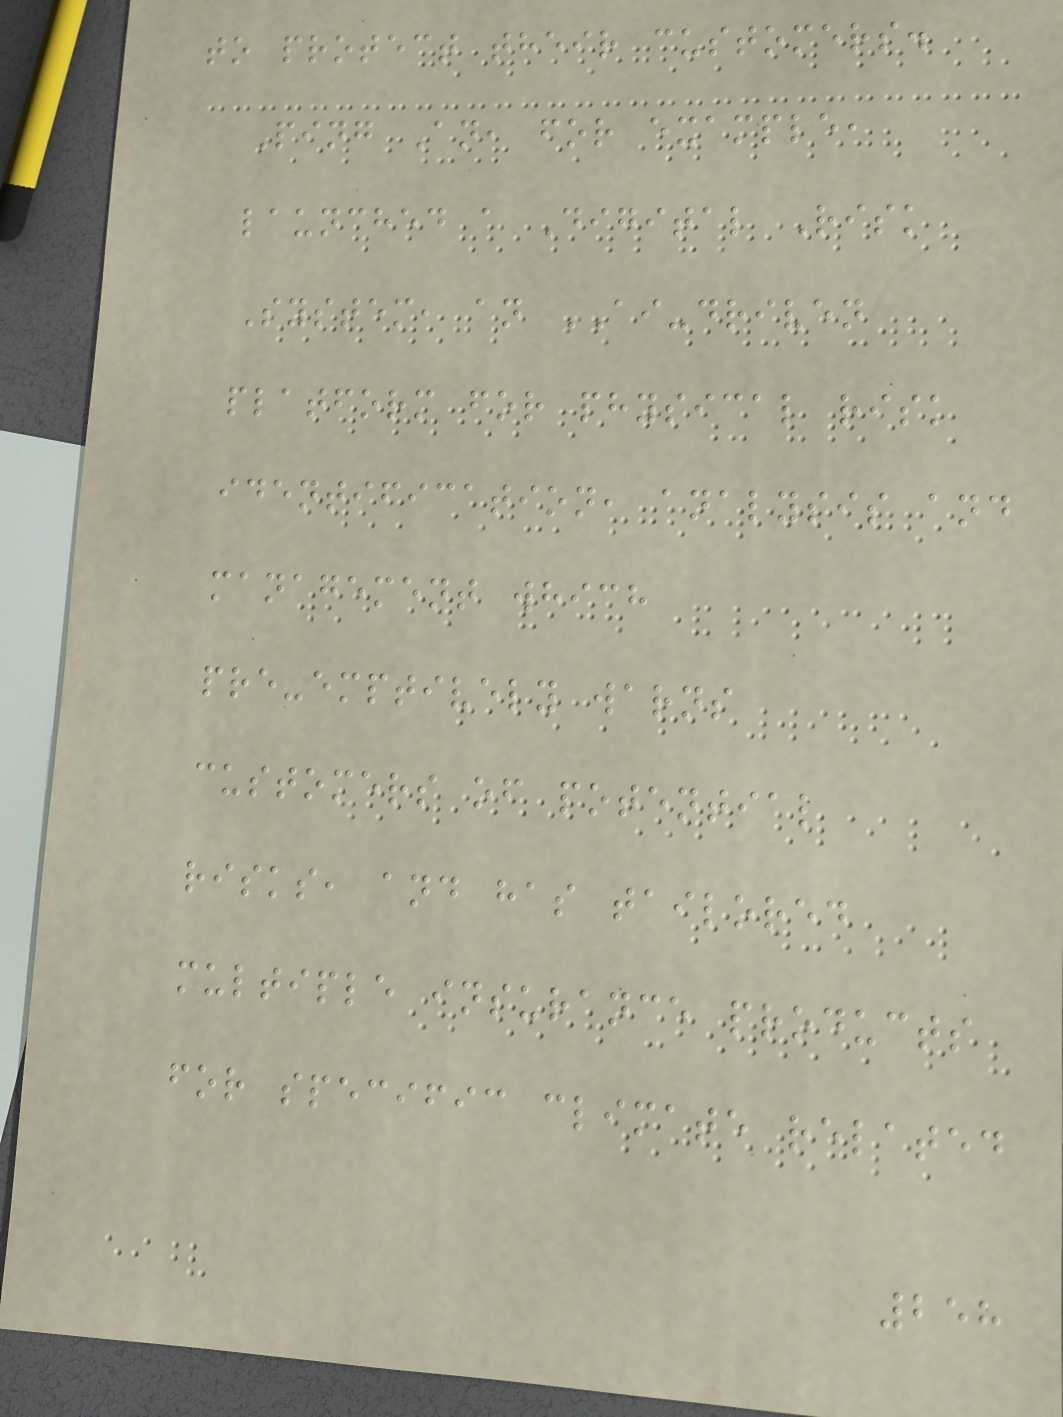to protect their customers.
Ping An, for example,
launched a Digital Risk
System, an AI-driven
platform for physical risk
identification, analysis and
management which
pre-emptively warns
customers of potential
risks, and has tailored
multiple insurance products
for specific climate related
258
